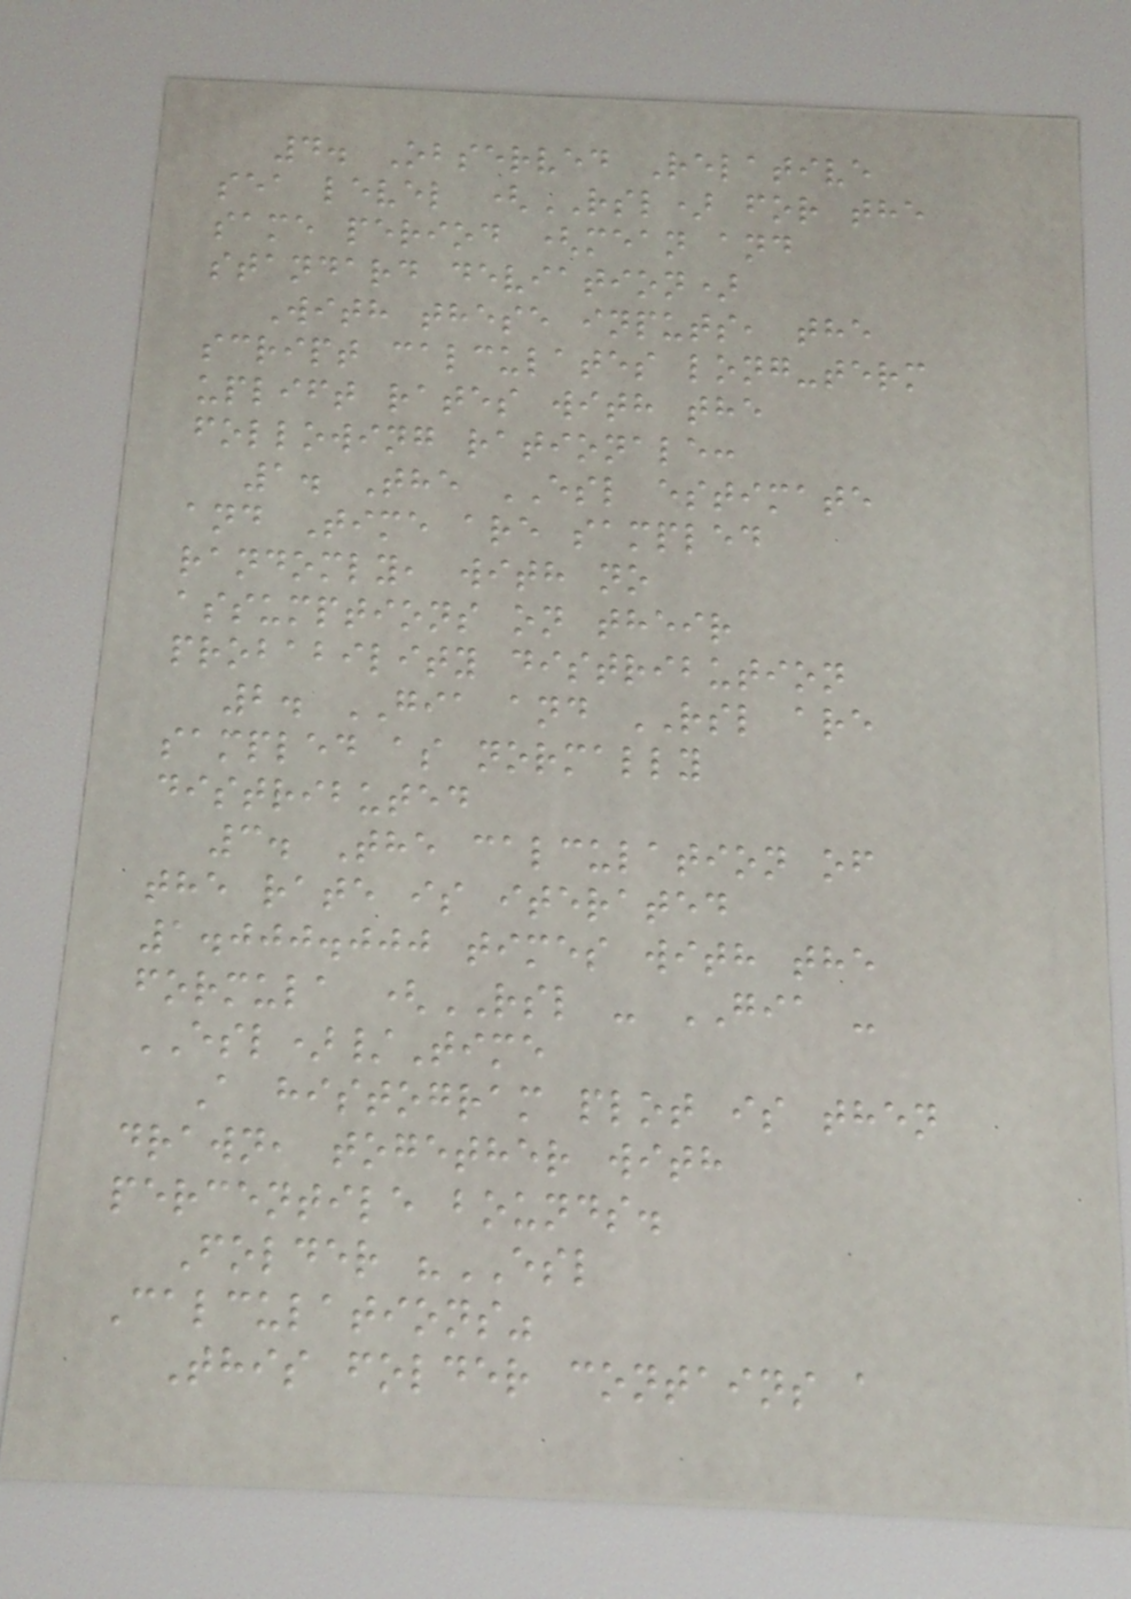4. Observed Relative
sea level (RSL) for the
same period (mean and
standard deviation)
With these inputs, the
script calculates long-term
uplift rates with the
following rationale:
1. The ESL estimate
and Time are sampled
randomly, with no
assumptions on their
probability distribution
2. GIA and RSL are
sampled as normally
distributed
3. The calculation of
the rate is iterated
1.000.000 times with the
formula (RSL - GIA -
ESL)/Time
A histogram plot is then
drawn, together with
percentile bounds.
Folder "ESL
Calculations"
This folder contains a
